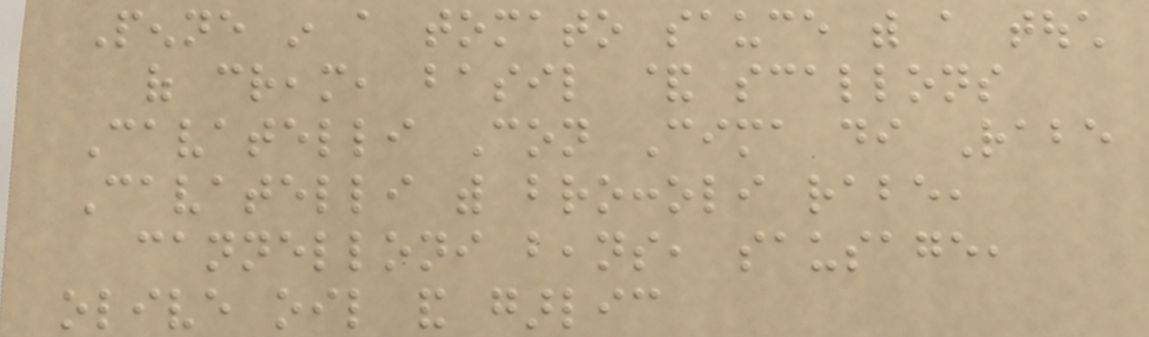Penne in a tomato sauce with a touch
of cream, basil & scallons
Cavatelli Con Cima di Rabe
Cavatelli with broccoli rabe,
cannelloni beans, sausage,
olive oil and garlic
